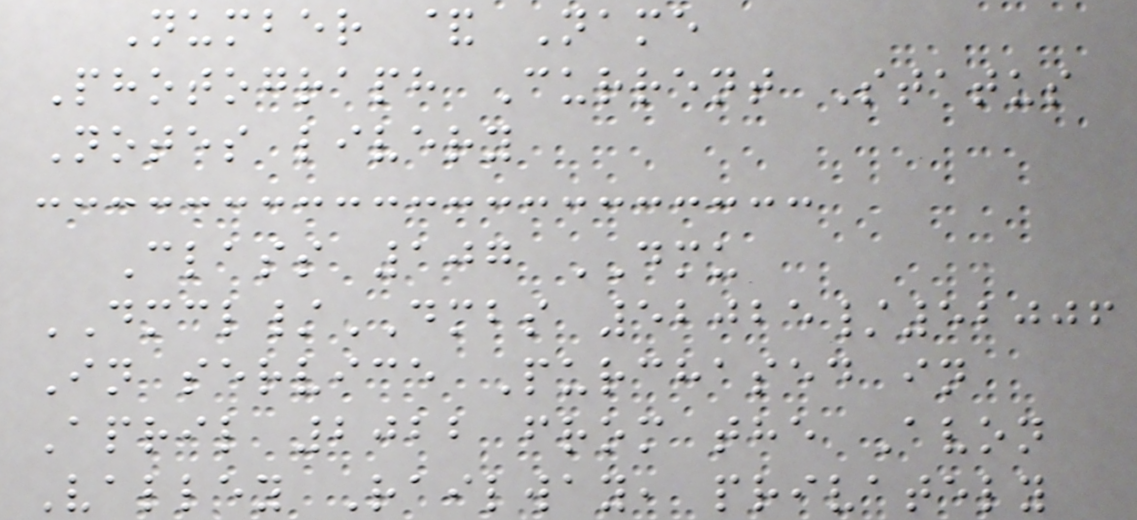Number & Name
Photograph Current Status
Notes livery
Class 107 DMU
DMCL/DMBS 52025/52006
In service Purchased in
April 2022 from the Avon
Valley Railway, privately
